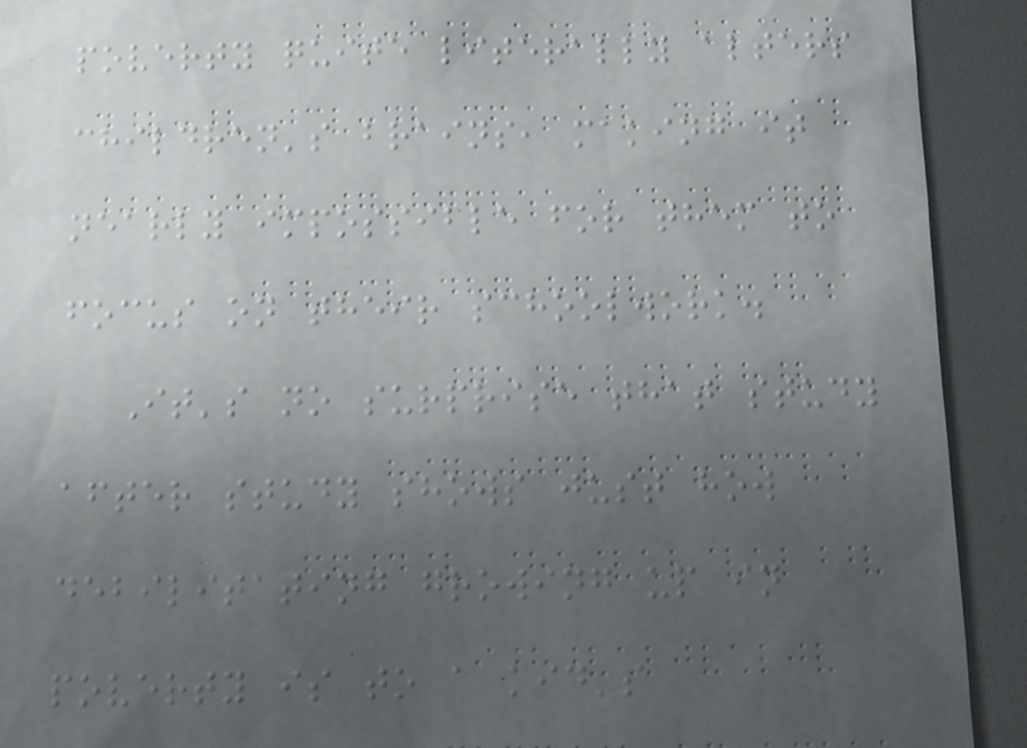poverty quite literally alters
children's brains, making it
nearly impossible for them to
focus on their schoolwork.
It's no surprise that study
after study shows just how
debilitating growing up in
poverty is to a kid's
